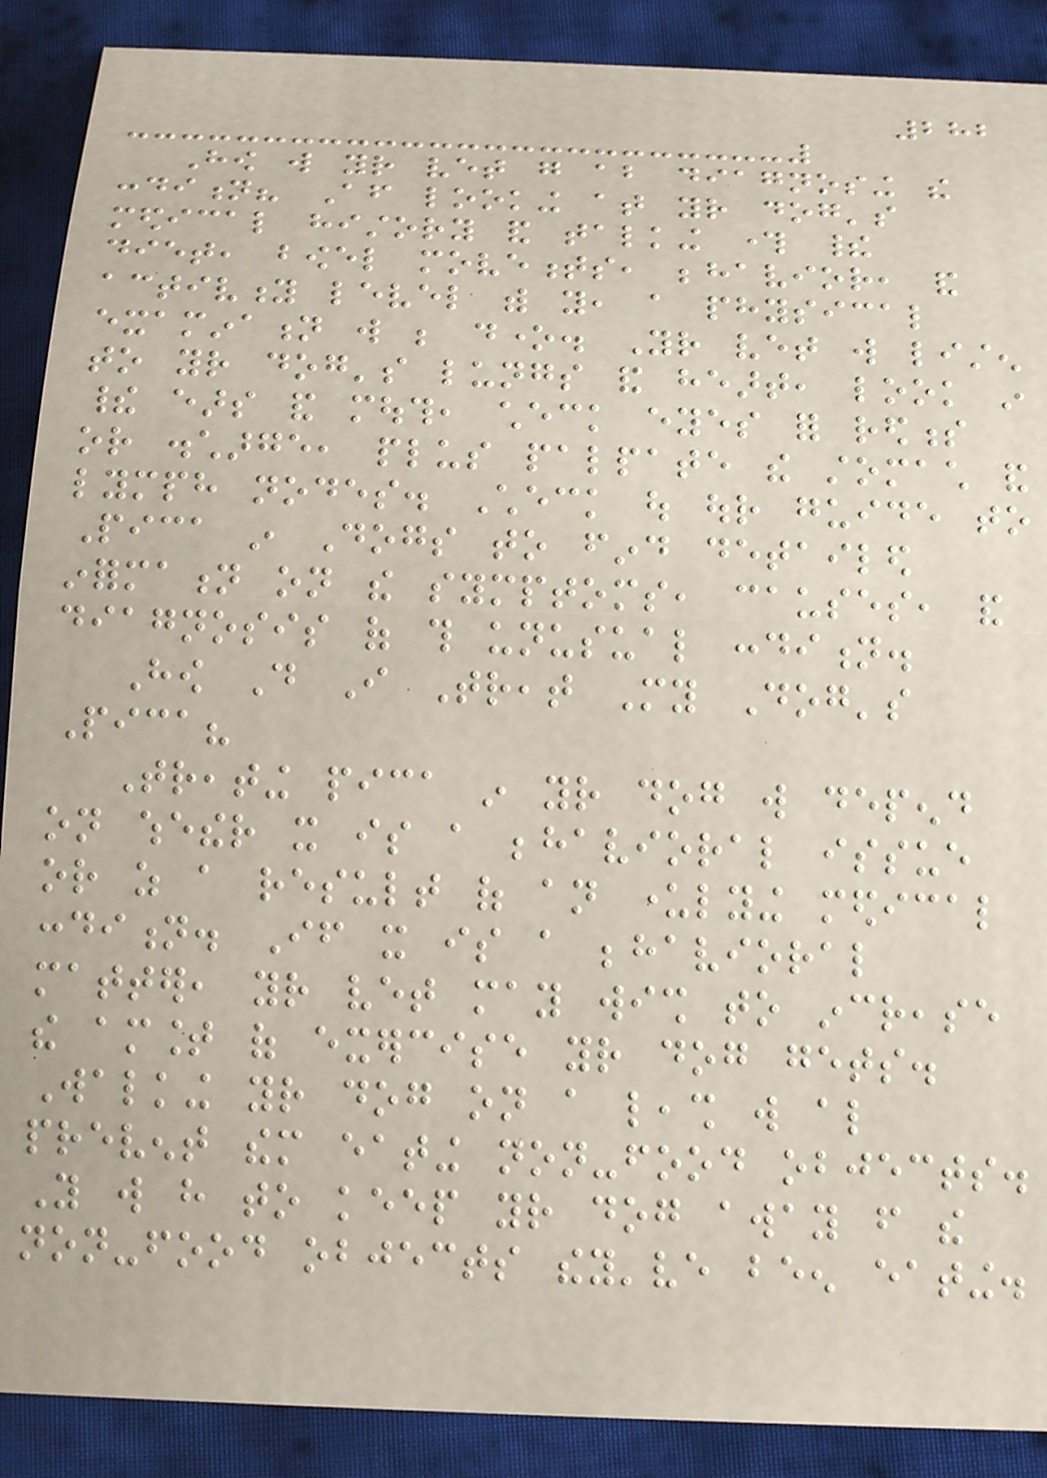282
How will your vet go about diagnosing the
condition? After looking at your dog's
medical history and talking through their
diet, bowel movements, behavior, and
activity level with you, a physical
examination will be done. Your vet will listen
to your dog's lungs and heart, look in
their ears and mouth, check eyes for redness
or discharge, plus palpate the stomach and
lymph nodes. Check out our guide to
Pica in Dogs to find detailed
information on the symptoms, causes, and
diagnosis of this unusual condition.
How Do I Treat My Dog's
Pica?
Treating pica in your dog will depend
on whether it is a behavioral issue
or as a result of an underlying medical
condition. If it is a behavioral
matter, your vet may wish to increase
the amount of exercise your dog gets.
Walking your dog on a leash will also
prevent them eating non-food objects.
You will have to keep your dog away from the
non-food objects they've been eating.
